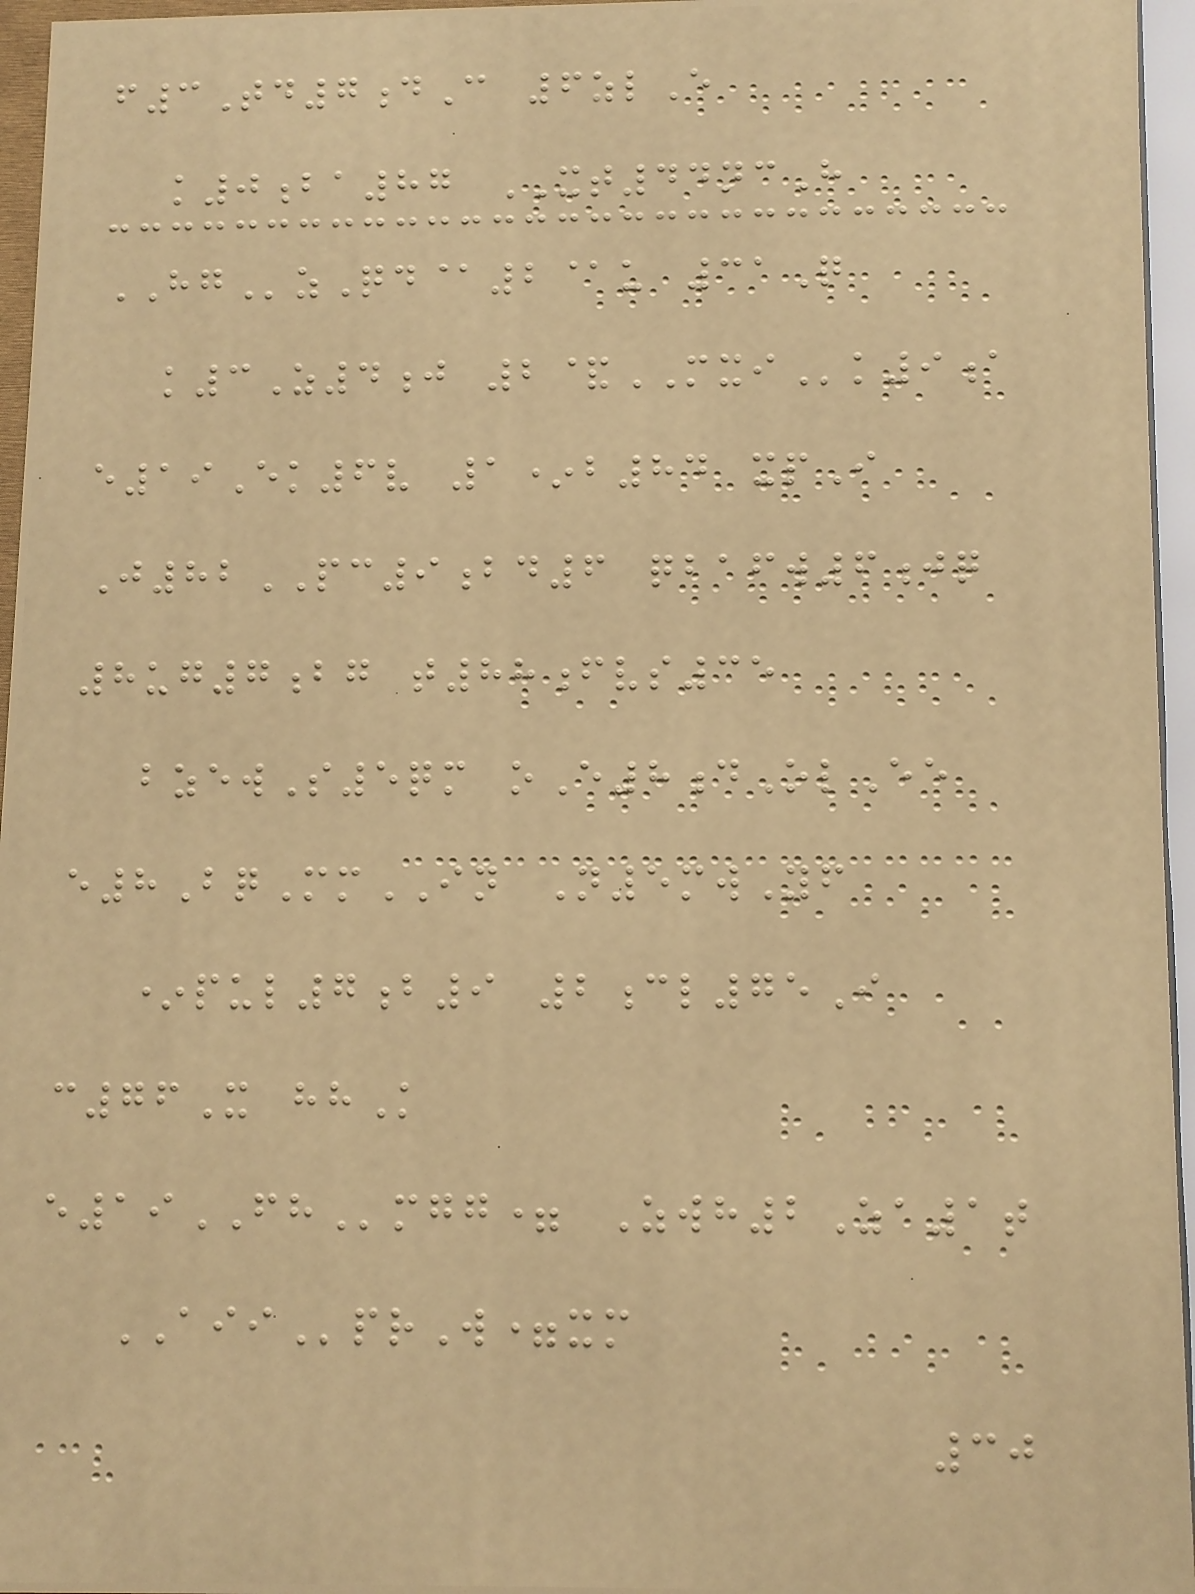f3Td7dC 6zlE
k0ba87 XT44ncH
HGzQd@2@u 31Q
k3Z4j 2&MXIk9a
e19Ek6v 1*b84 xpI
J82PC9bd6 qbafw6jq
8ug7bg t88fvs35
bzewS5qm oE8dOlEe
e8BqMmIN N5mwYf
*pul7b9 2cl75I
c76X hhK
e19FHmgg= Zwh2Za1t
AIIprW=xm
30
